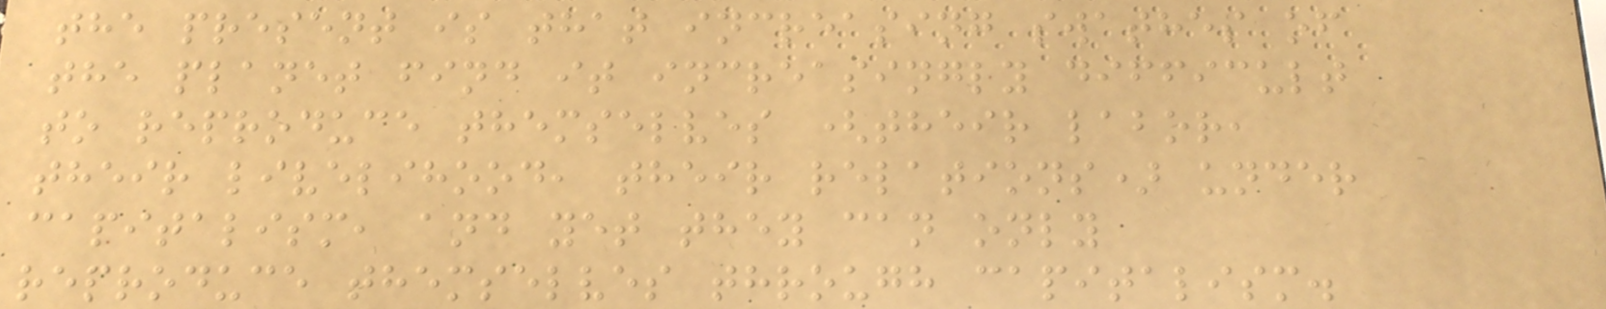the present is that increasing swathes of
the planet find it increasingly difficult
to reproduce themselves (their labor,
their livelihood, their relations) under
capitalism, and yet they can only
reproduce themselves through capitalism.
